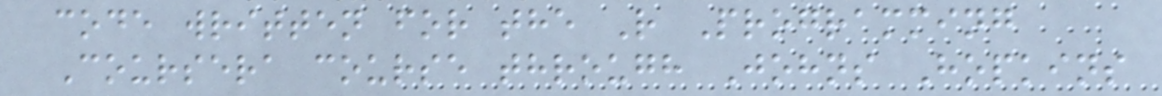code written for the R Programming
Coursera course through Johns Hopkins
